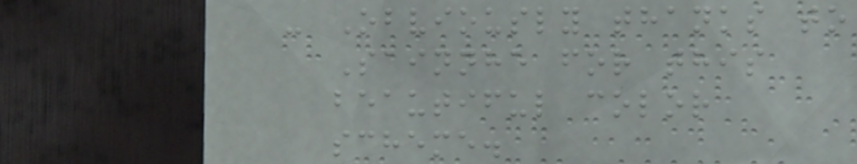- Obviously thanks to
Sainnhe for this
beautiful color
scheme.
